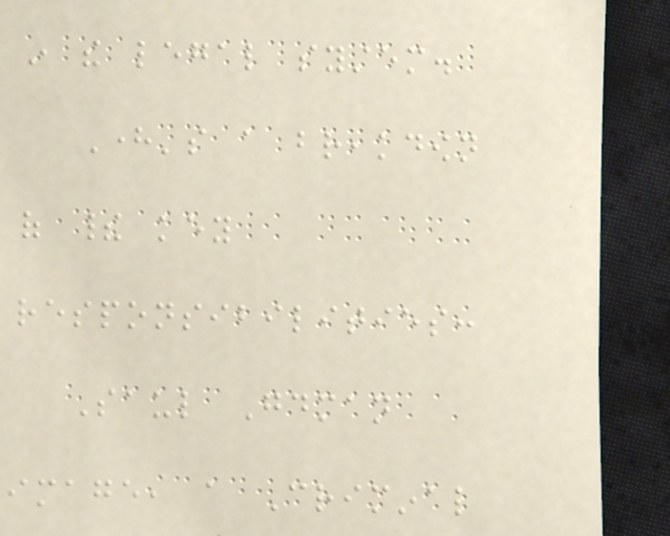in the legal system.
Here's a breakdown
of their key
responsibilities:
Saul Goodman
image, a Criminal
